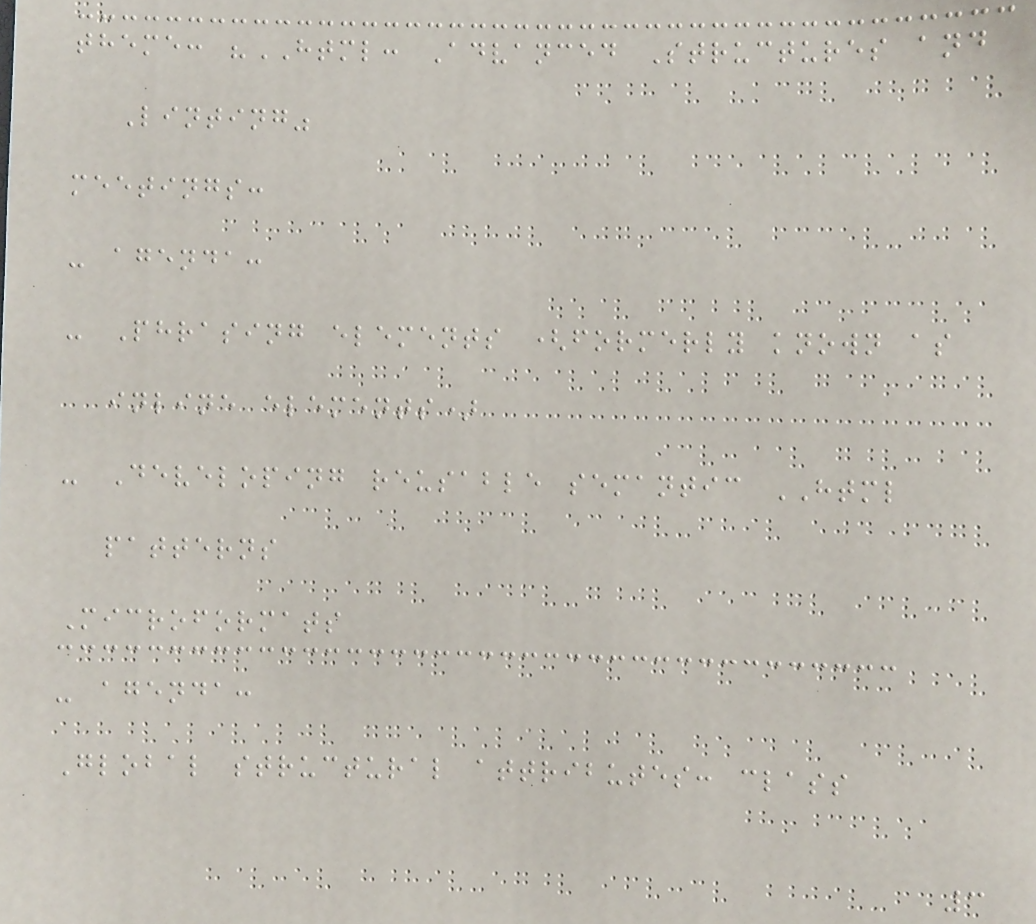theme: "HTML: Advanced Structures and
Linting"
meetings:
- agenda:
- Phrasing elements (formerly known as
inline elements)
- Developing reusable semantic HTML
patterns
Microformats
- agenda:
Global structural attributes: class
3
